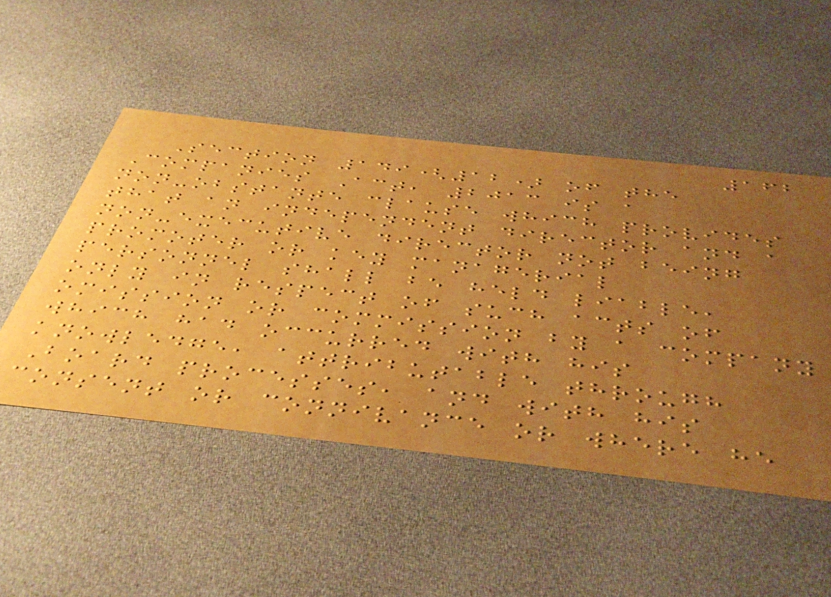162
Section 149(12) of the
Companies Act, 2013 is a
non-obstante clause which provides
that an independent director and a
non-executive director not being
promoter or key managerial
personnel shall be held liable,
only in respect of such acts of
omission or commission by a company
which had occurred with his
knowledge, attributable through
Board processes, and with his
consent or connivance or where he
